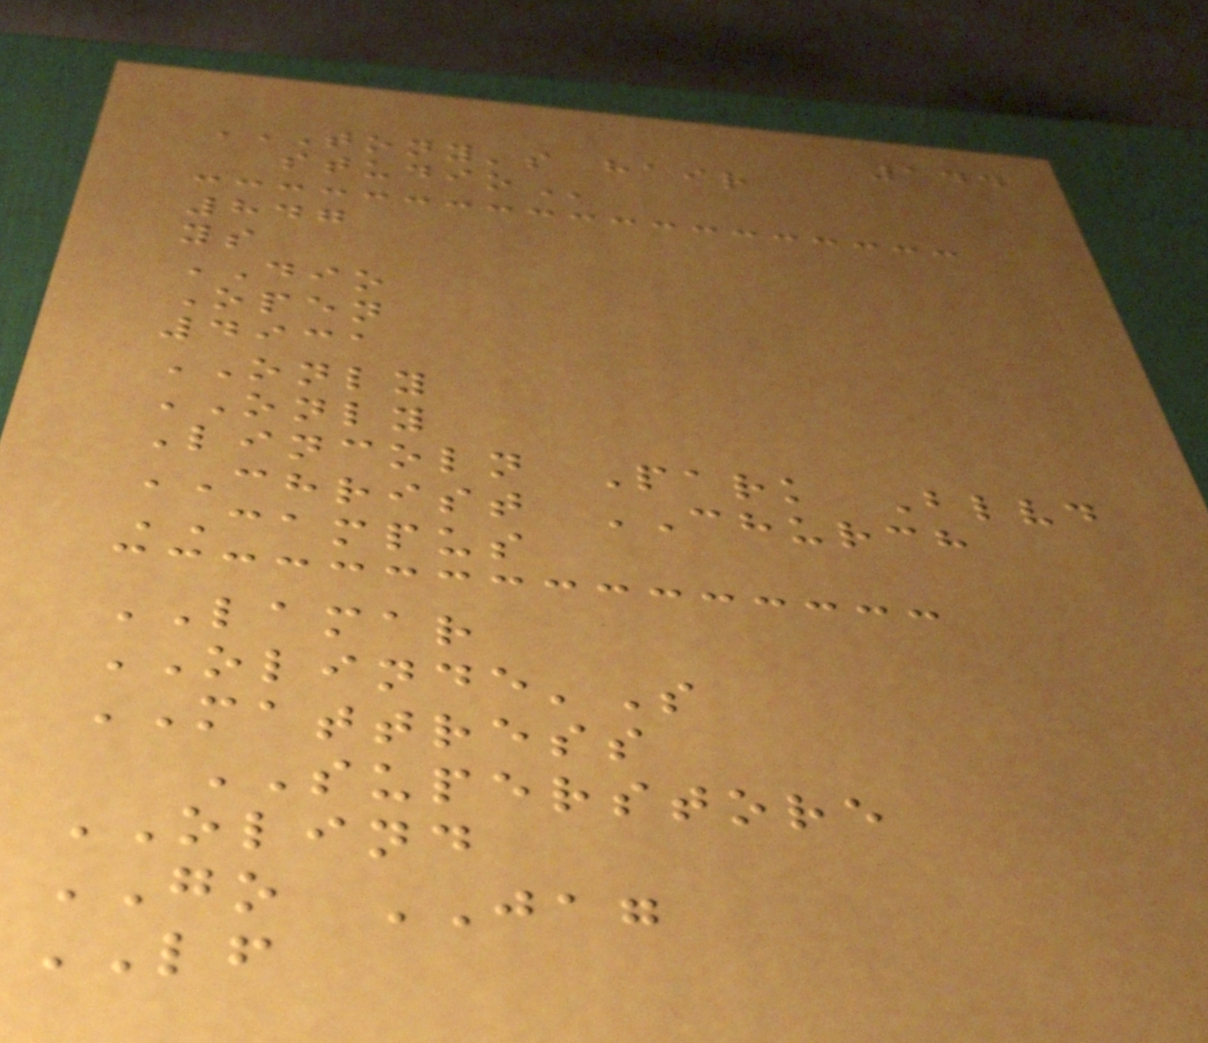144
TONY'S HAIR
STUDIO
847
ys
DIO
Open
4931
ONLY
ONLY
Lincoln Park Blvd
CHRIST CHURCH
CAMPUS
LAMAR
OLINDE'S
MATTRESS
SUPERSTORE
OLIND
GO JAG
LF
